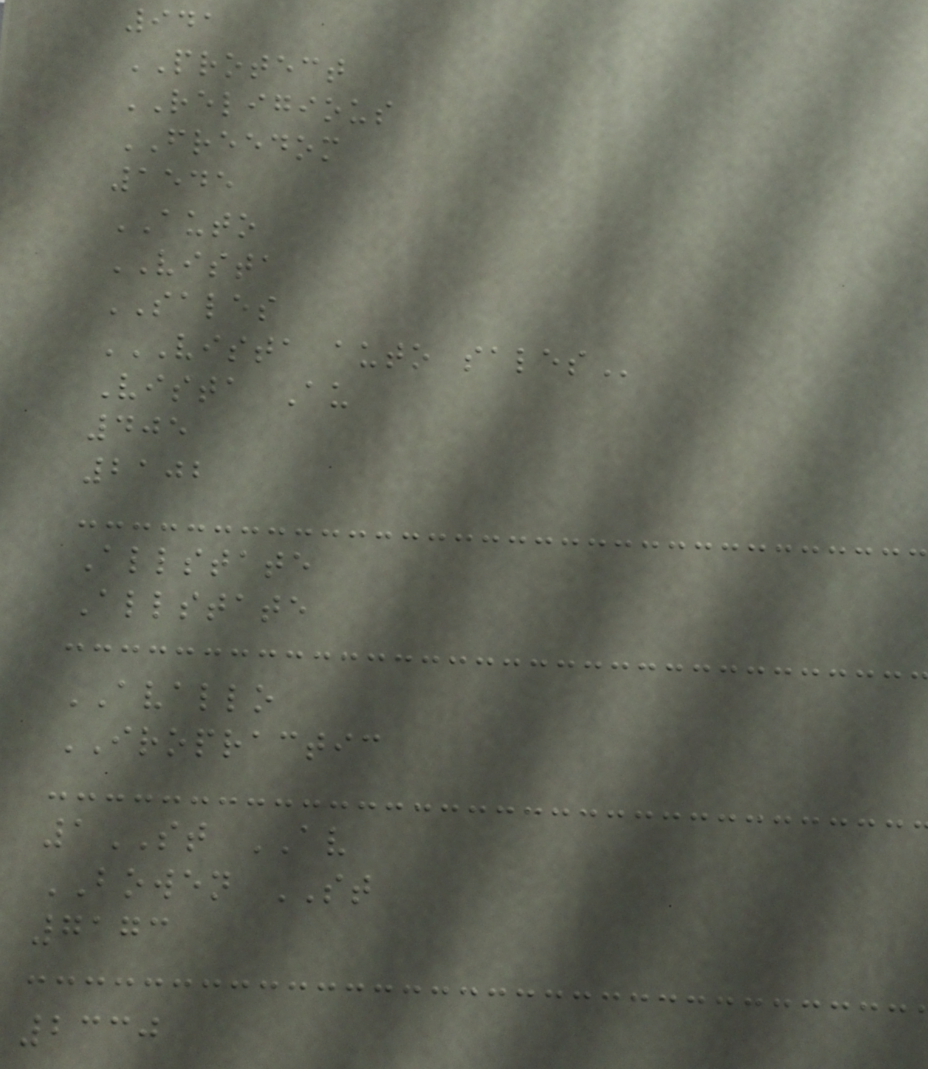941
PROTECT
RELIGIOUS
FREEDOM
1545
AUTO
VISTA
SALES
VISTA AUTO SALES
Vista Au
405
2102
Allstate
Allstate
AVALLO
IROPRACTIC
1ST AV
BOWEN ST
7173
2330
